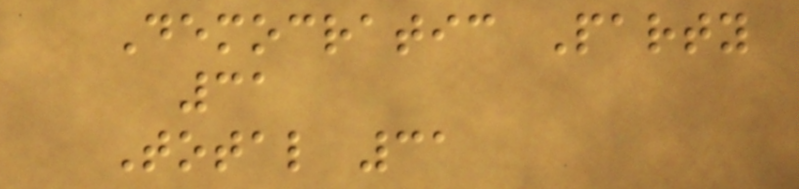Democratic Party
31
Total 31
